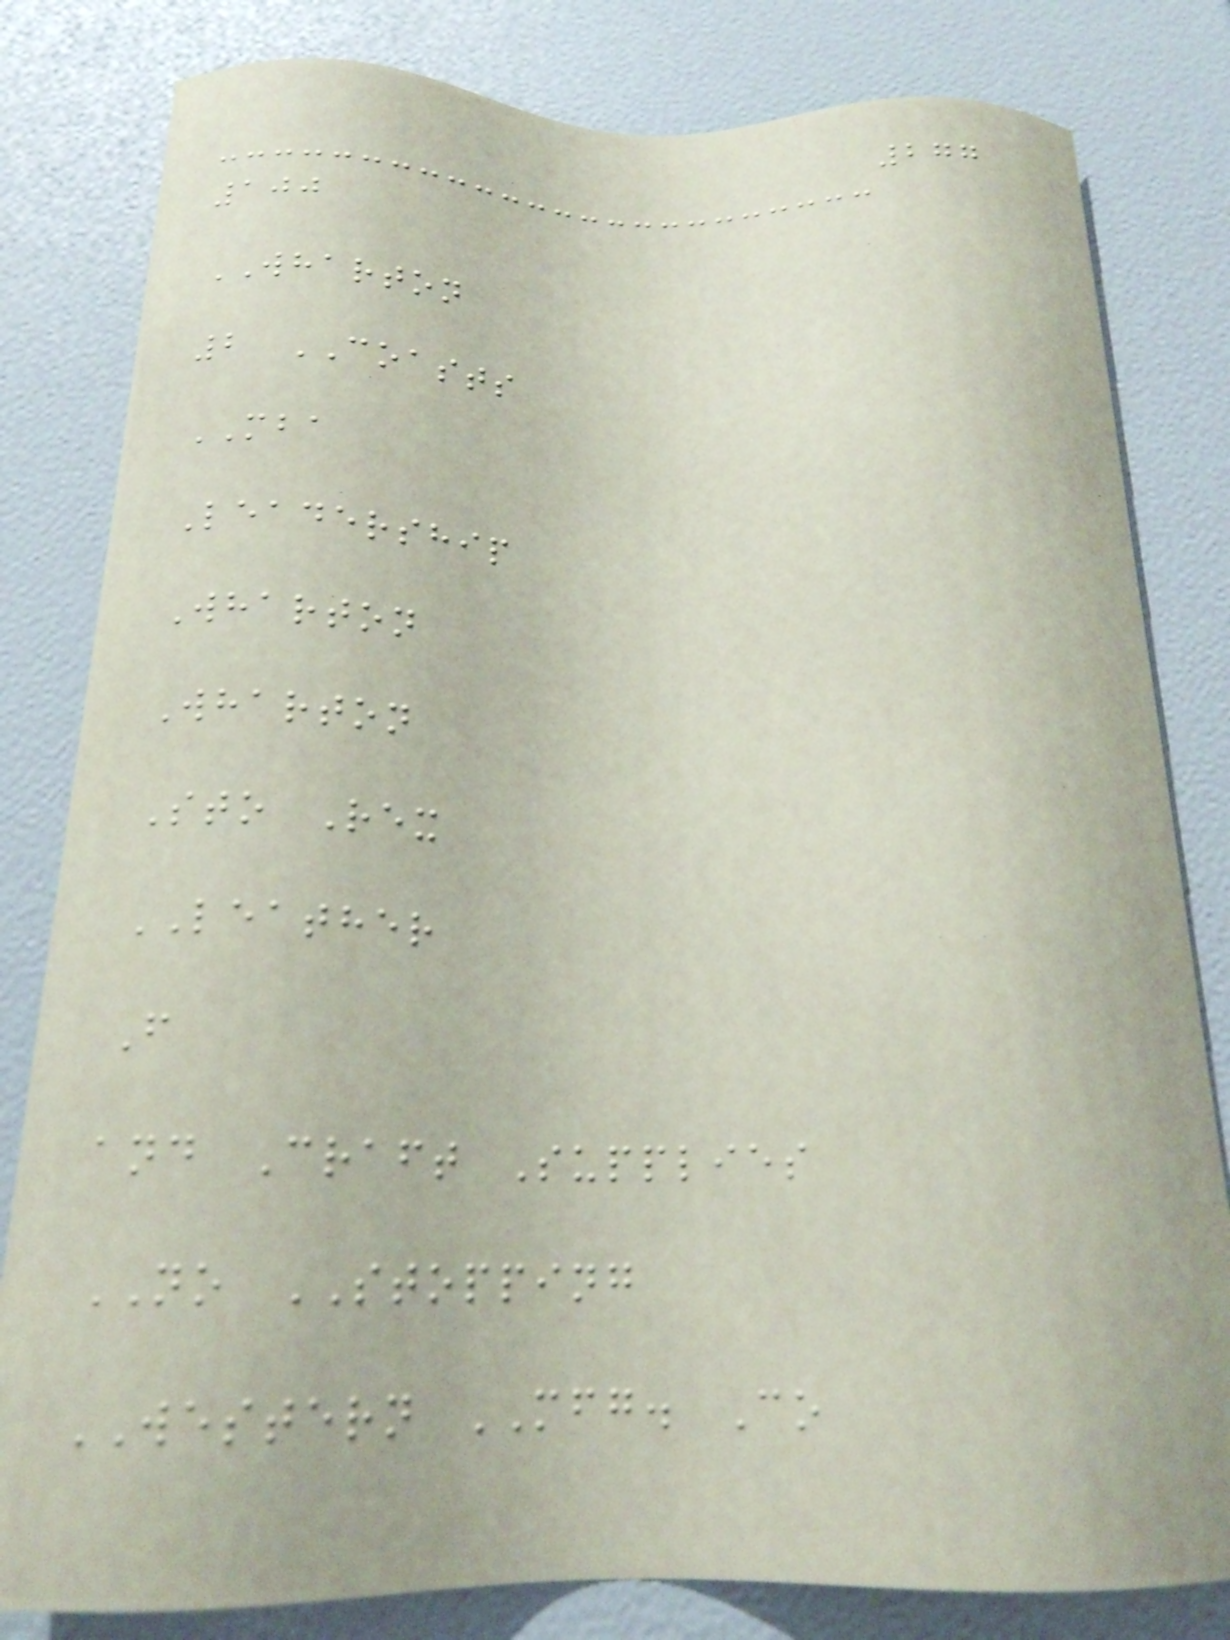277
100
WHARTON
2 COASTS
MBA
Leadership
Wharton
Wharton
Sto Rex
LEATHER
F
and Craft Supplies
NO STOPPING
WESTERN MFG. Co
